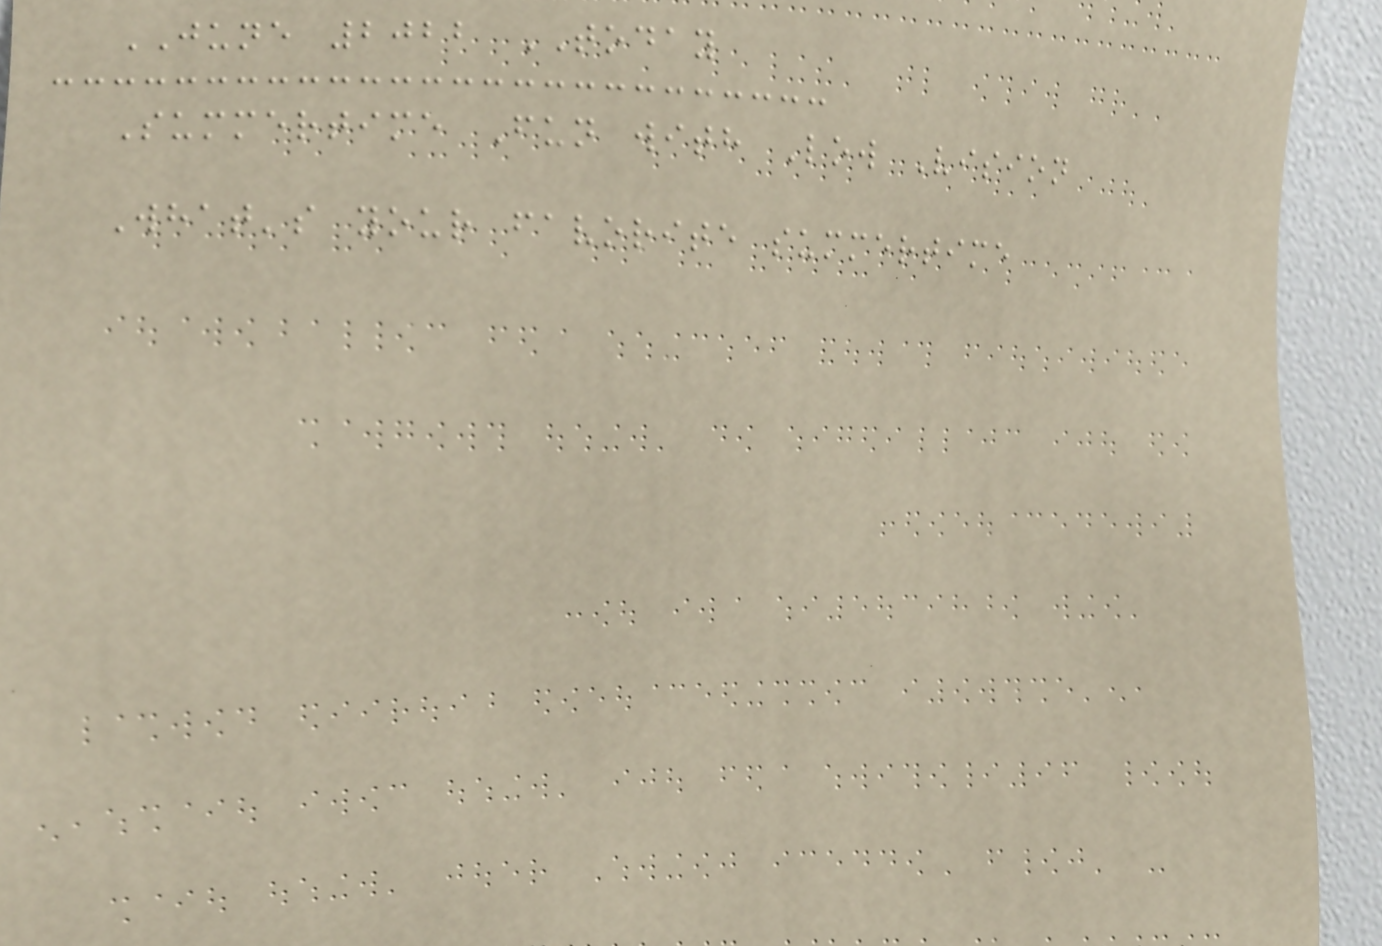JUNE 2022 TODAY
Summertime Fun with Low Vision
What's your favorite summertime
